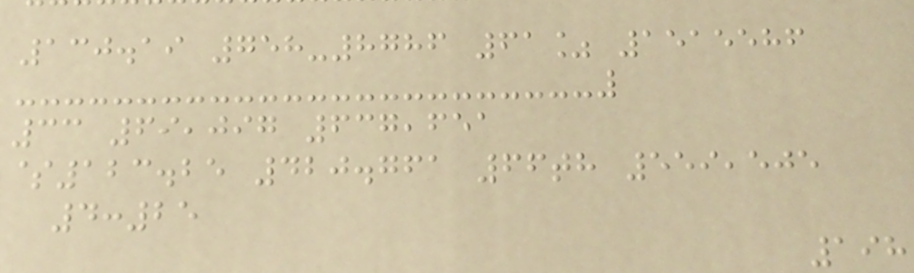130.19 758-8786 61% 1515586
33 69,097 637,651
$123.25 420.761 66th 559,505
4:25
198
